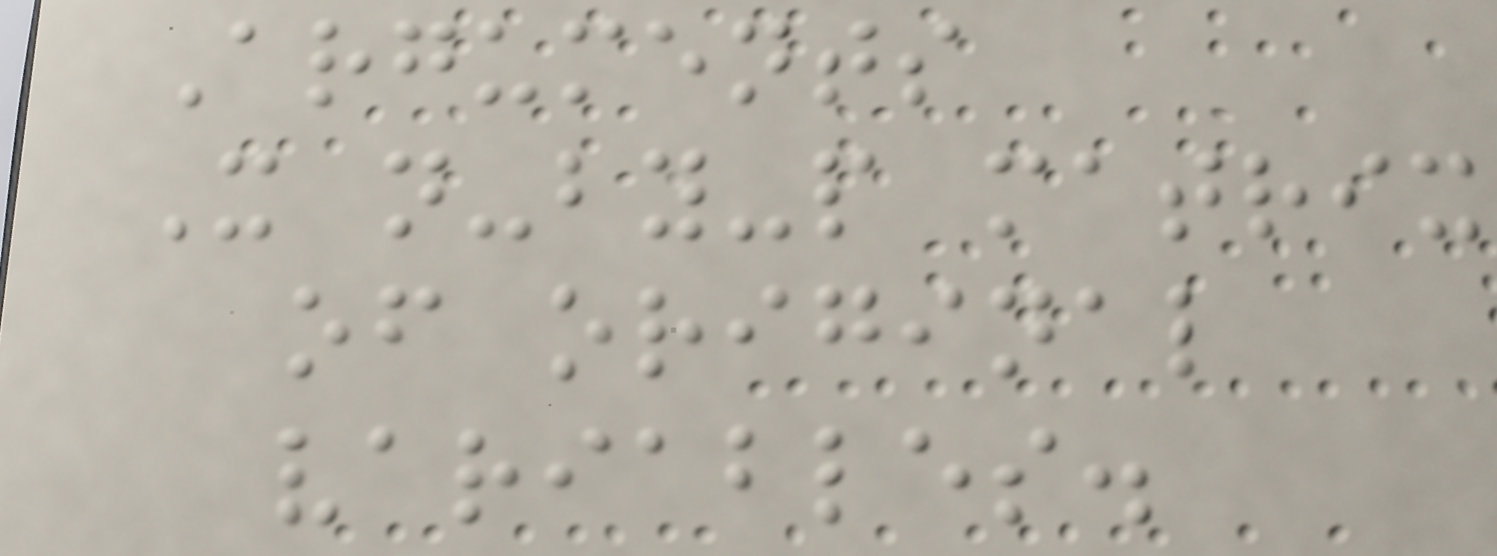Arguments
X n-by-p matrix
of original
variables.
